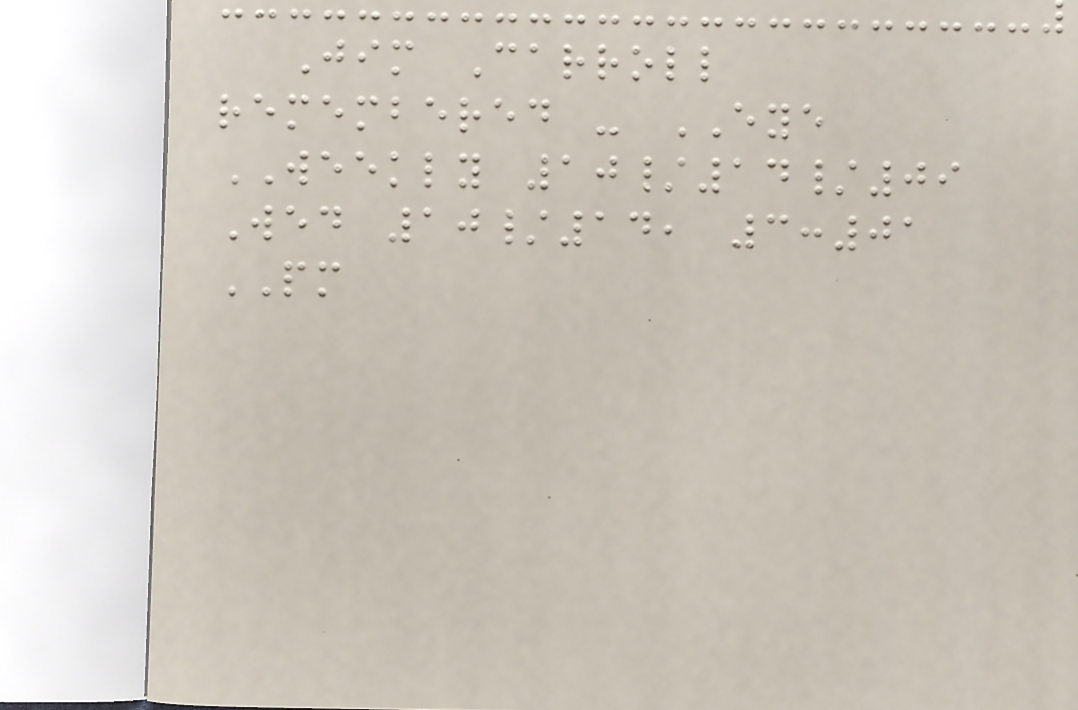Jim Carroll
remembered - EYE
WEEKLY 10/14/09
Wed 10/14, 3:01
PM
